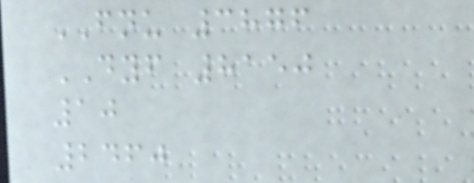FNU 3876
DYF 8150
10
2460
